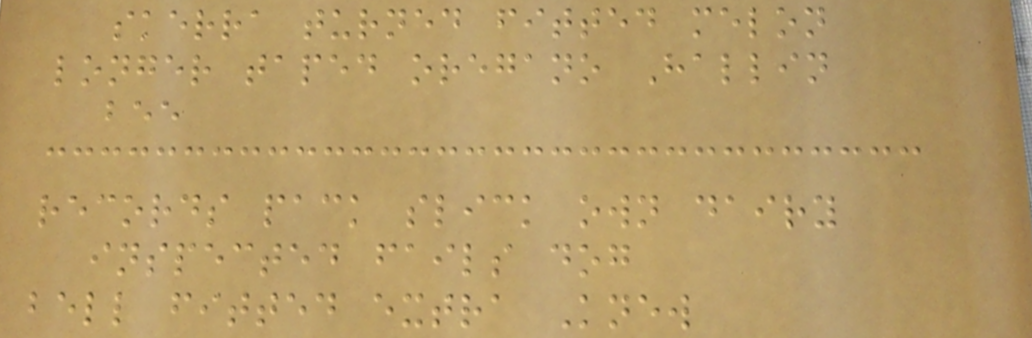skerra turned fitted melon
longer taped oregano Hallin
bee
records pack slick own dairy
inspected fails dog
bell fitted extra Knew
